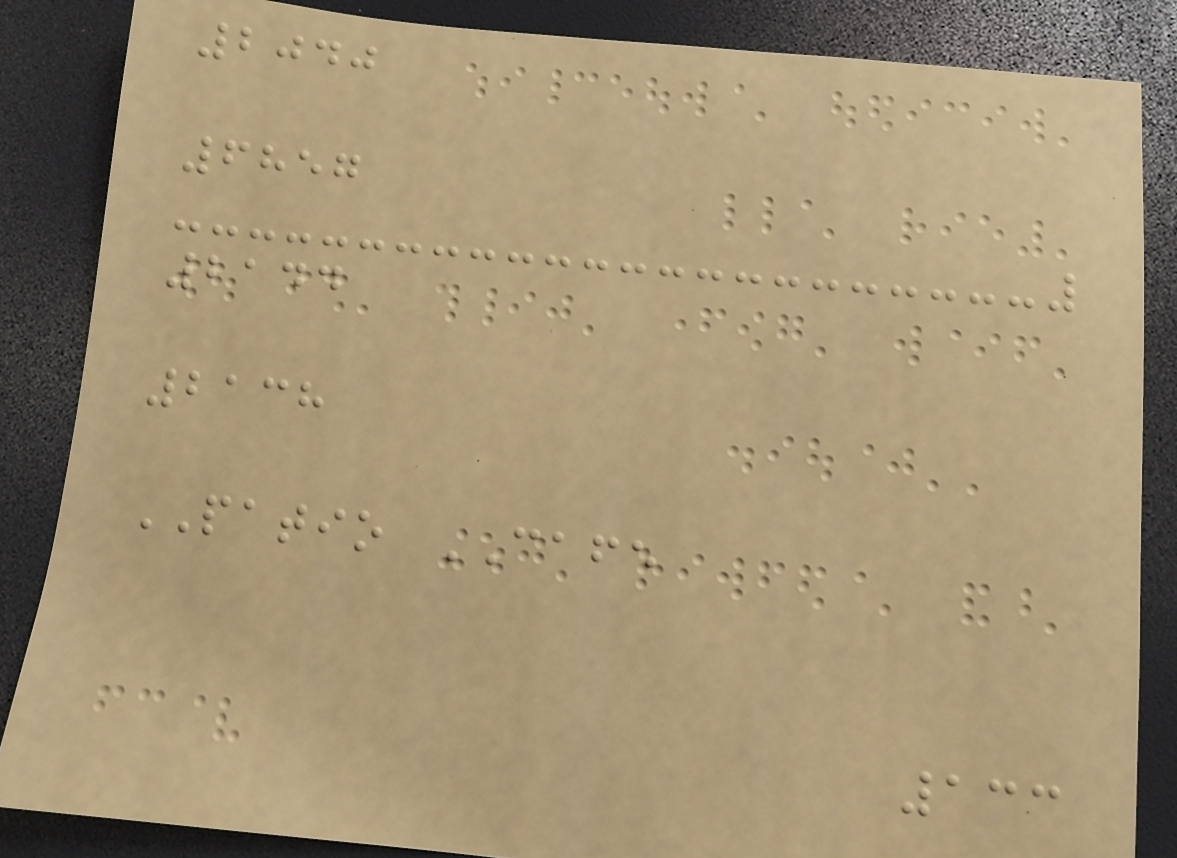2040
6857
2144
2138
PATIO CAFE
133
